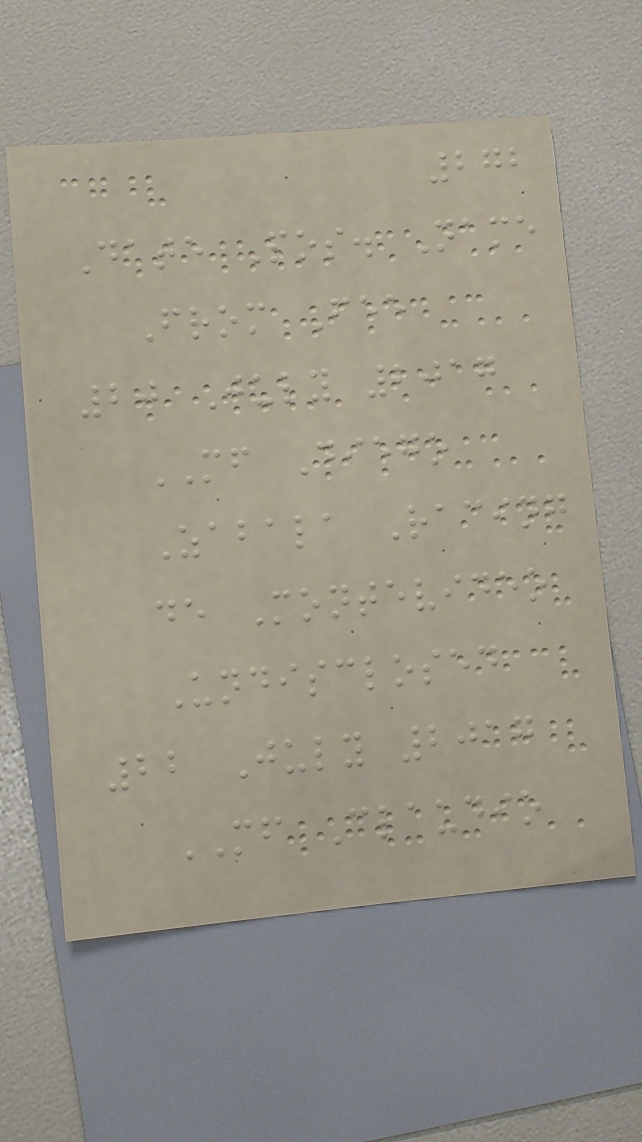272
Date Pos. Name
From Fee
20 July 2017
MF Diego
Zabala Racing
de Montevideo
Undisclosed
22 July 2017
MF Claudio
